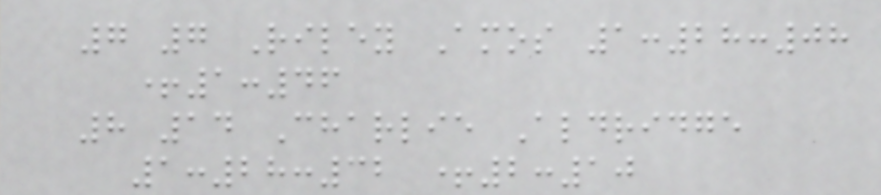7 7 Riley Amos 1:28:08
+1:46
8 14 Charlie Aldridge
1:28:32 +2:10
